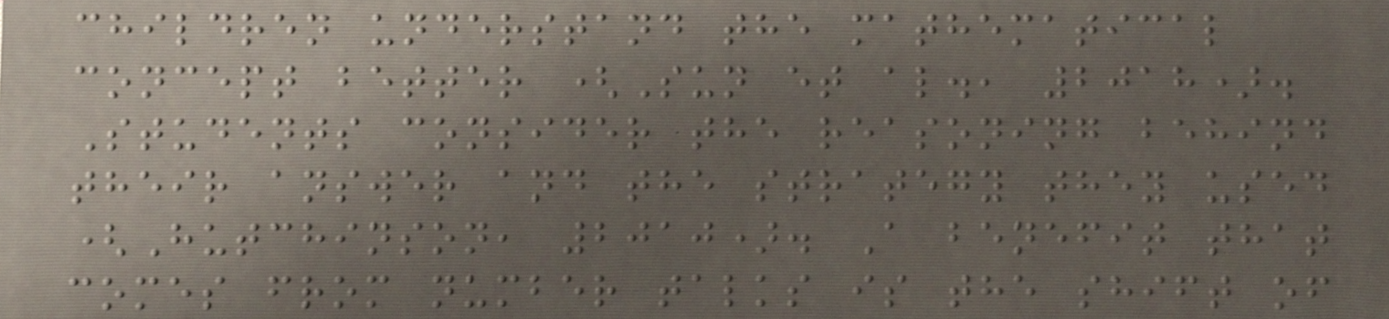children understand the mathematical
concept better (Sun et al., 2018).
Students consider the reasoning behind
their answer and the strategy they used
(Hutchinson, 2010). A benefit that
comes from number talks is the shift of
